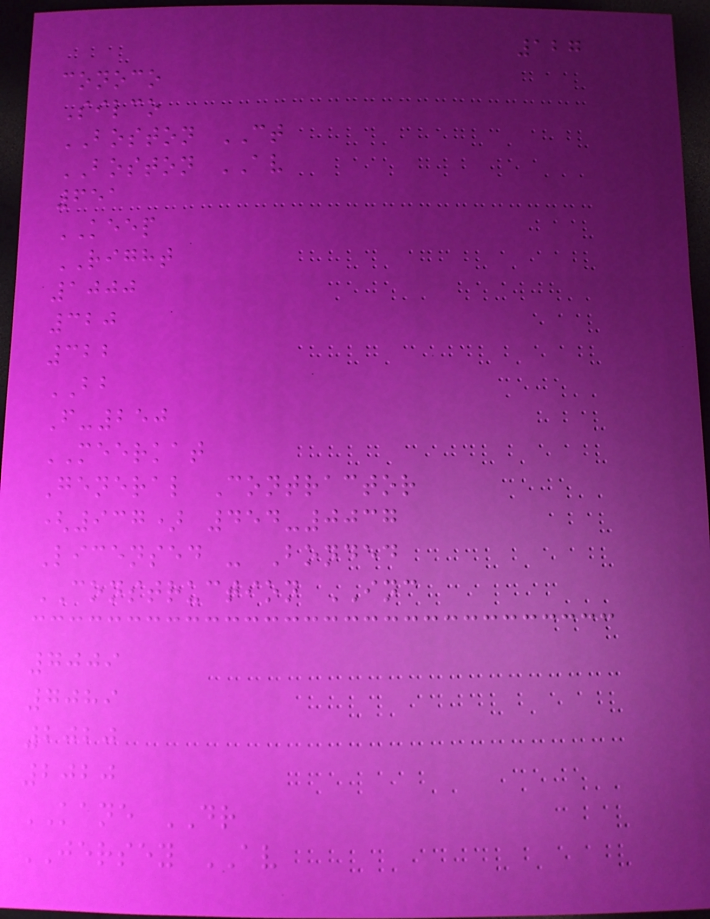127
conoco
Silco
BOSTON CT
BOSTON AV
651
KEEP
RIGHT
1000
320
322
BB
F-250
MEERKAT
General Contractor
(937) 454-0037
Licensed - Bonded
CONSTRUCTION INC
7009
7089
2020
2020
KANE DR
JERSEY AV
